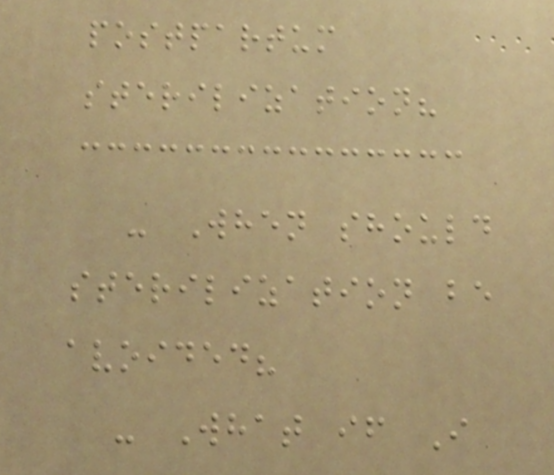postpartum
sterilization?
- When should
sterilization be
avoided?
- What if I
